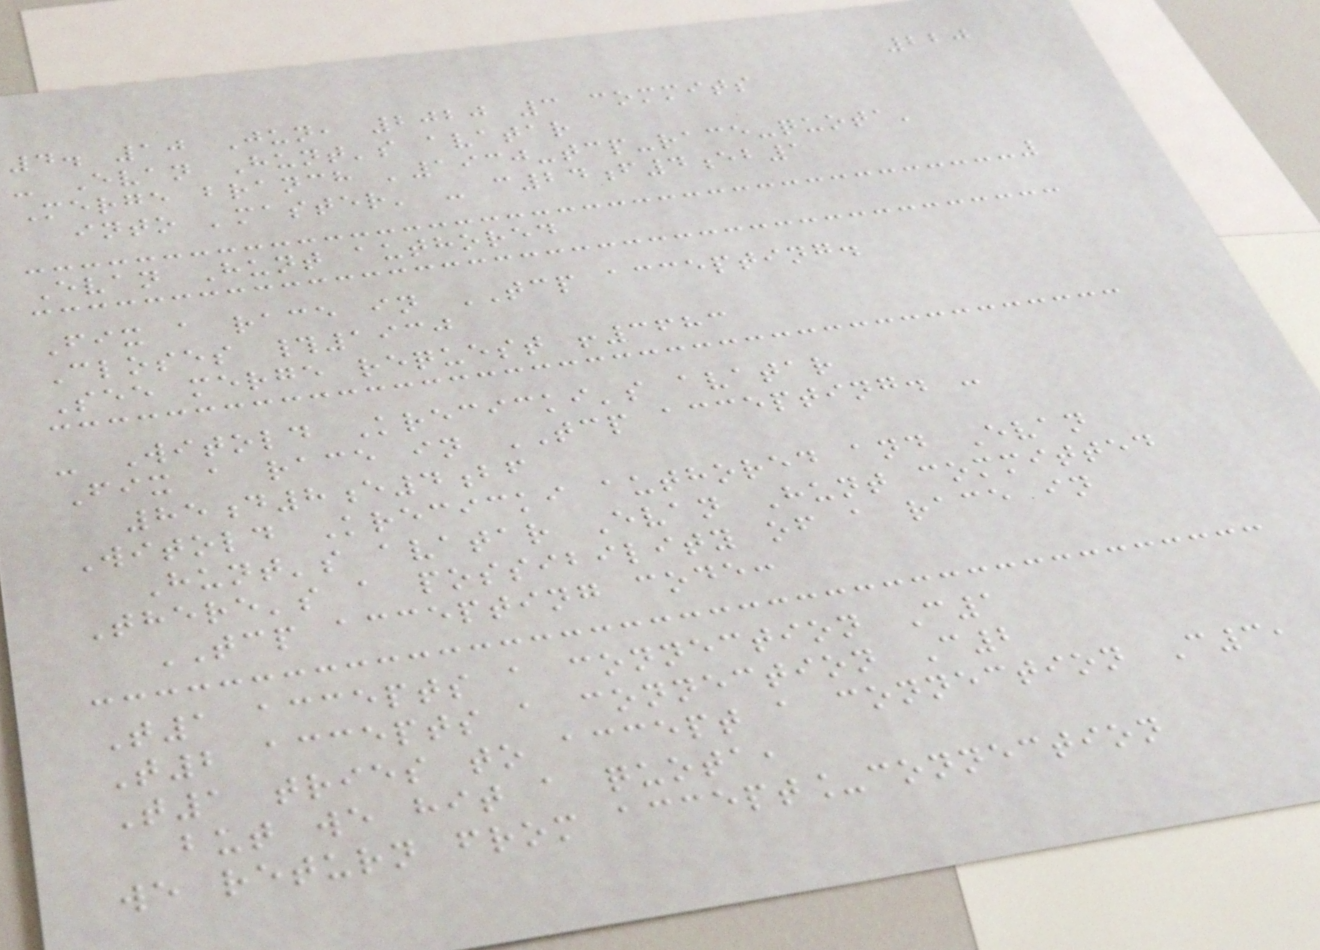220
4. 10 Jun, 2020 3 commits
- Evan Hunt's avatar
Merge branch '1930-tcp-race-quota'
into 'master' - c24f4eb1
Evan Hunt authored
Fix a race in TCP accepting.
Closes #1930
See merge request !3683
- Witold Krecicki's avatar
Fix a race in TCP accepting. -
85d8e4bf
Witold Krecicki authored and Evan
Hunt's avatar Evan Hunt committed
There's a possibility of a race in
TCP accepting code:
T1 accepts a connection C1
T2 accepts a connection C2
T1 tries to accept a connection C3,
but we hit a quota,
we return from accept_connection
